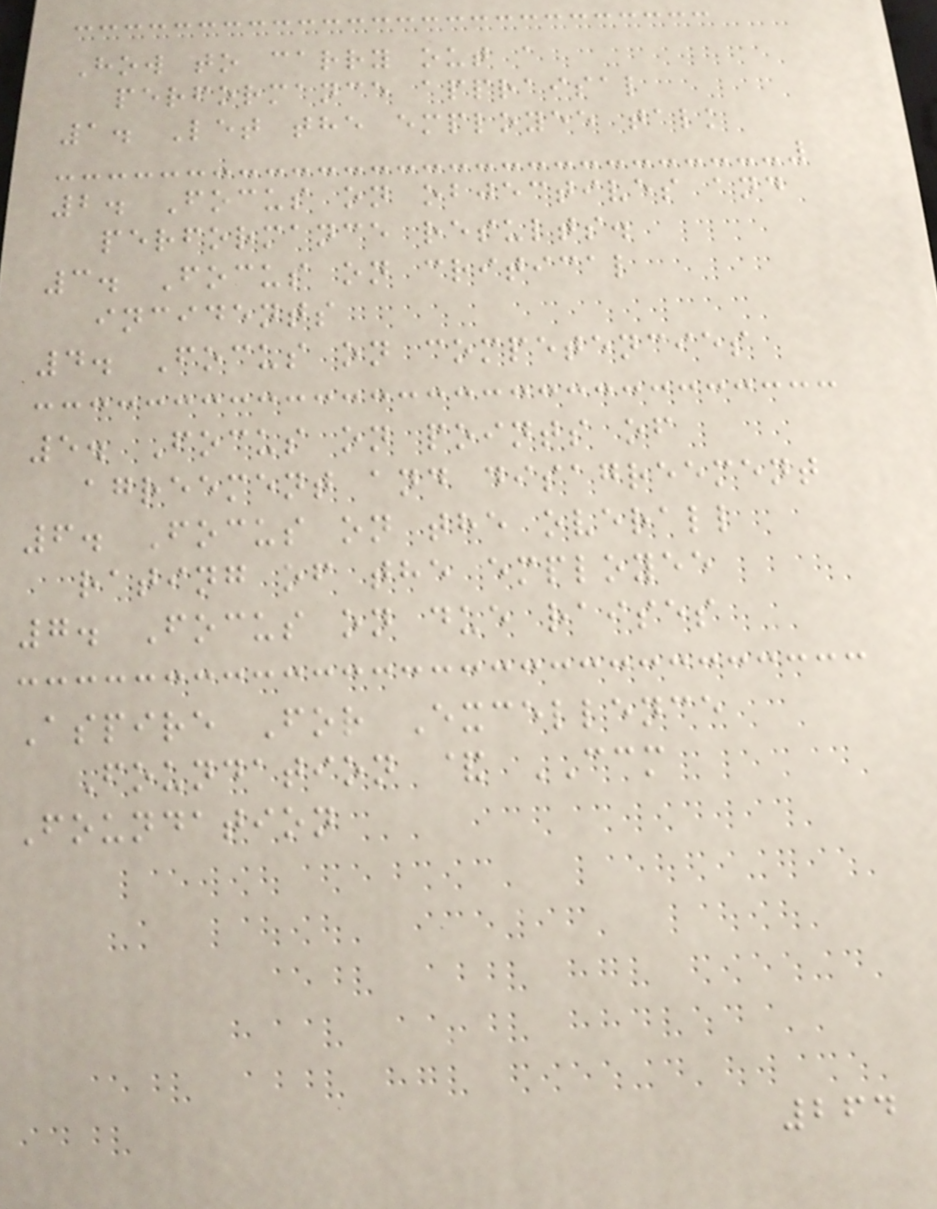How to carry out a
performance appraisal
1. Let the employee talk
2. Focus on objectives and
performance results.
3. Focus on critical
incidents
4. Focus on competencies
5. Focus on points of
agreement and disagreement
6. Focus on the overall
rating of the employee
7. Focus on due raises
Aspire For Excellence
Foundation & CCM
Foundation
264
